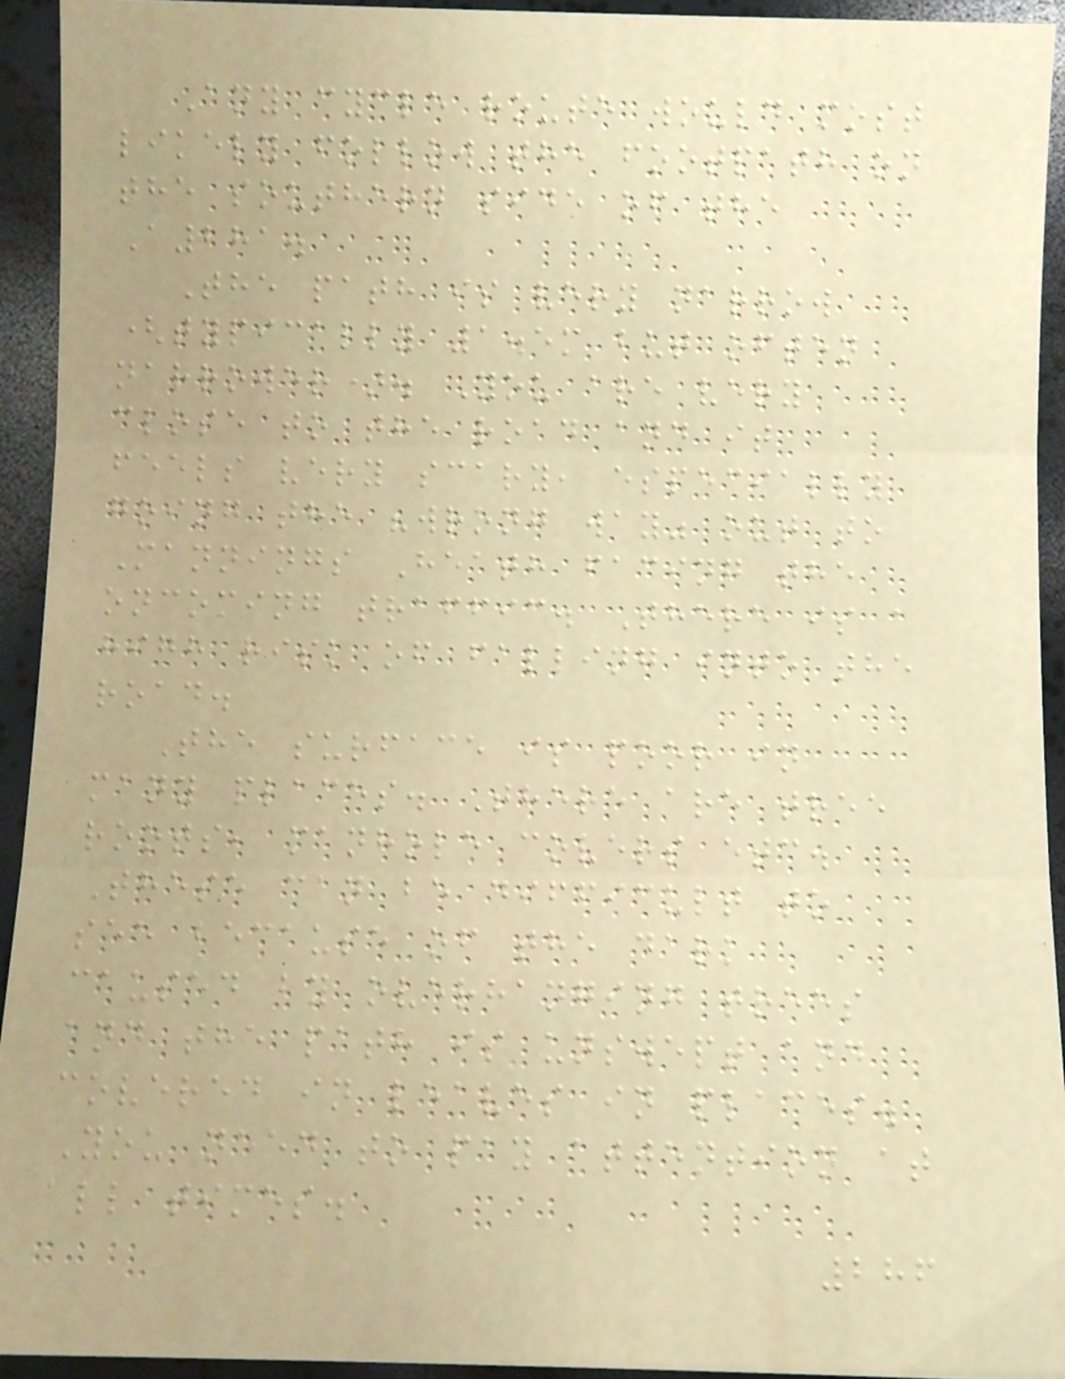Any cycle route would most
likely follow the footpath on
the southern side of the
A281.
The path is very narrow
(typically 1.5m but often
narrower). You are very
close to the road and it
feels very scary, especially
going the "wrong way" out to
Mannings Heath facing the
oncoming traffic. There is a
high risk of falling into the
road.
The surface is poor in
many places. There are tree
roots, manhole covers etc.
These can be difficult to
see because of the dark
caused by overhanging trees
and the path is unswept and
covered in leaves in places.
You need to pay attention at
all times.
286
